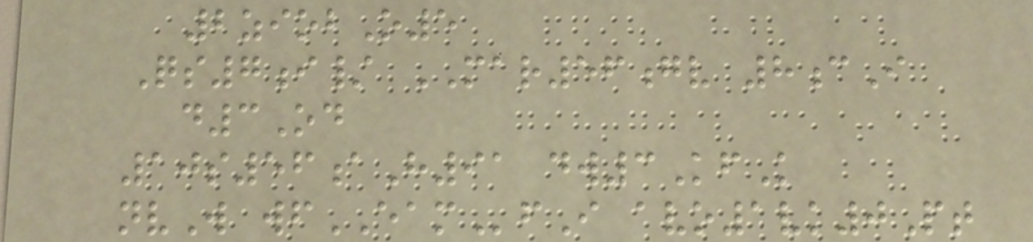2ziobO5
Qs7i/ MAR56gv 8cI
d3Od
10s56aH91 dw3KfK
nvW wfEAMfI avo1vk0Pt
